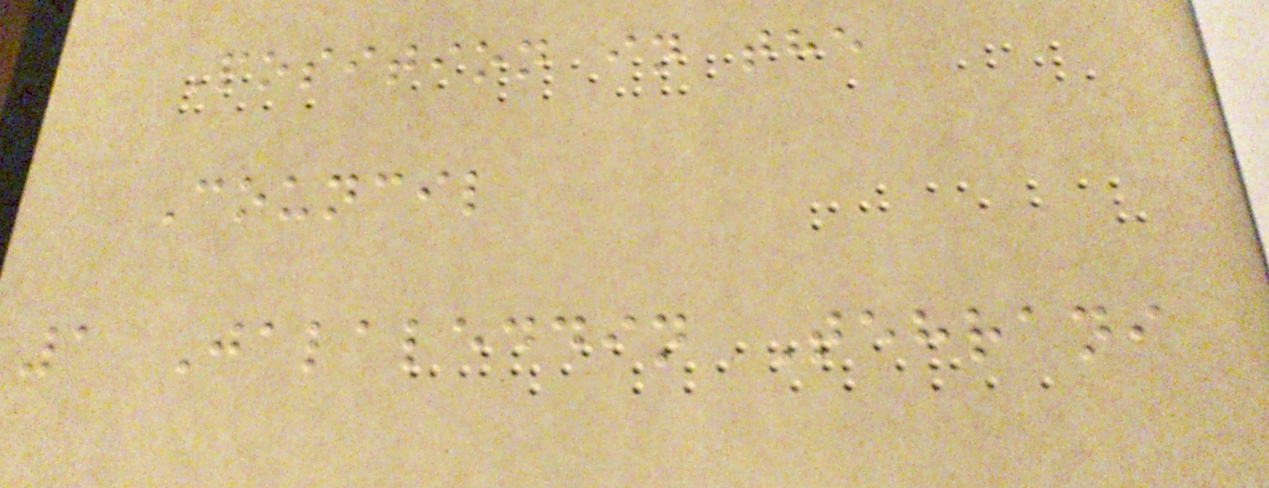Position in the
Council
1 Jalaleddin Tehrani
